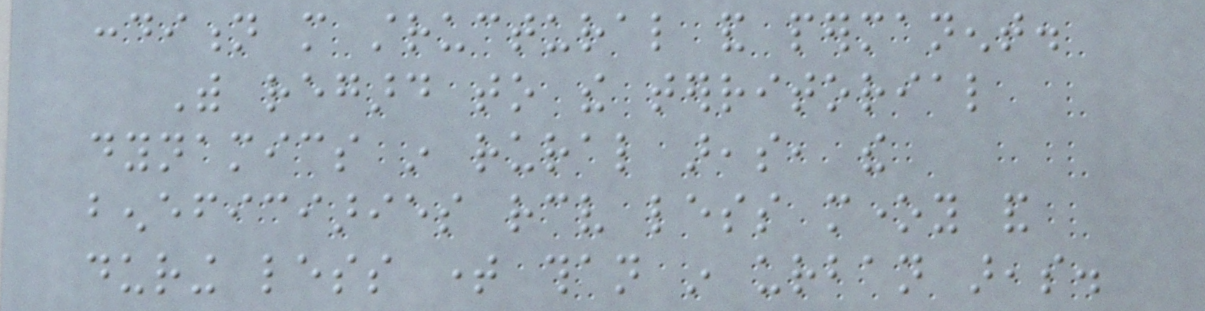condition more structural and permanent.
With regard to the territorial
dynamics in rural areas, the
beneficiaries receive less money and
during less time than in urban areas.
